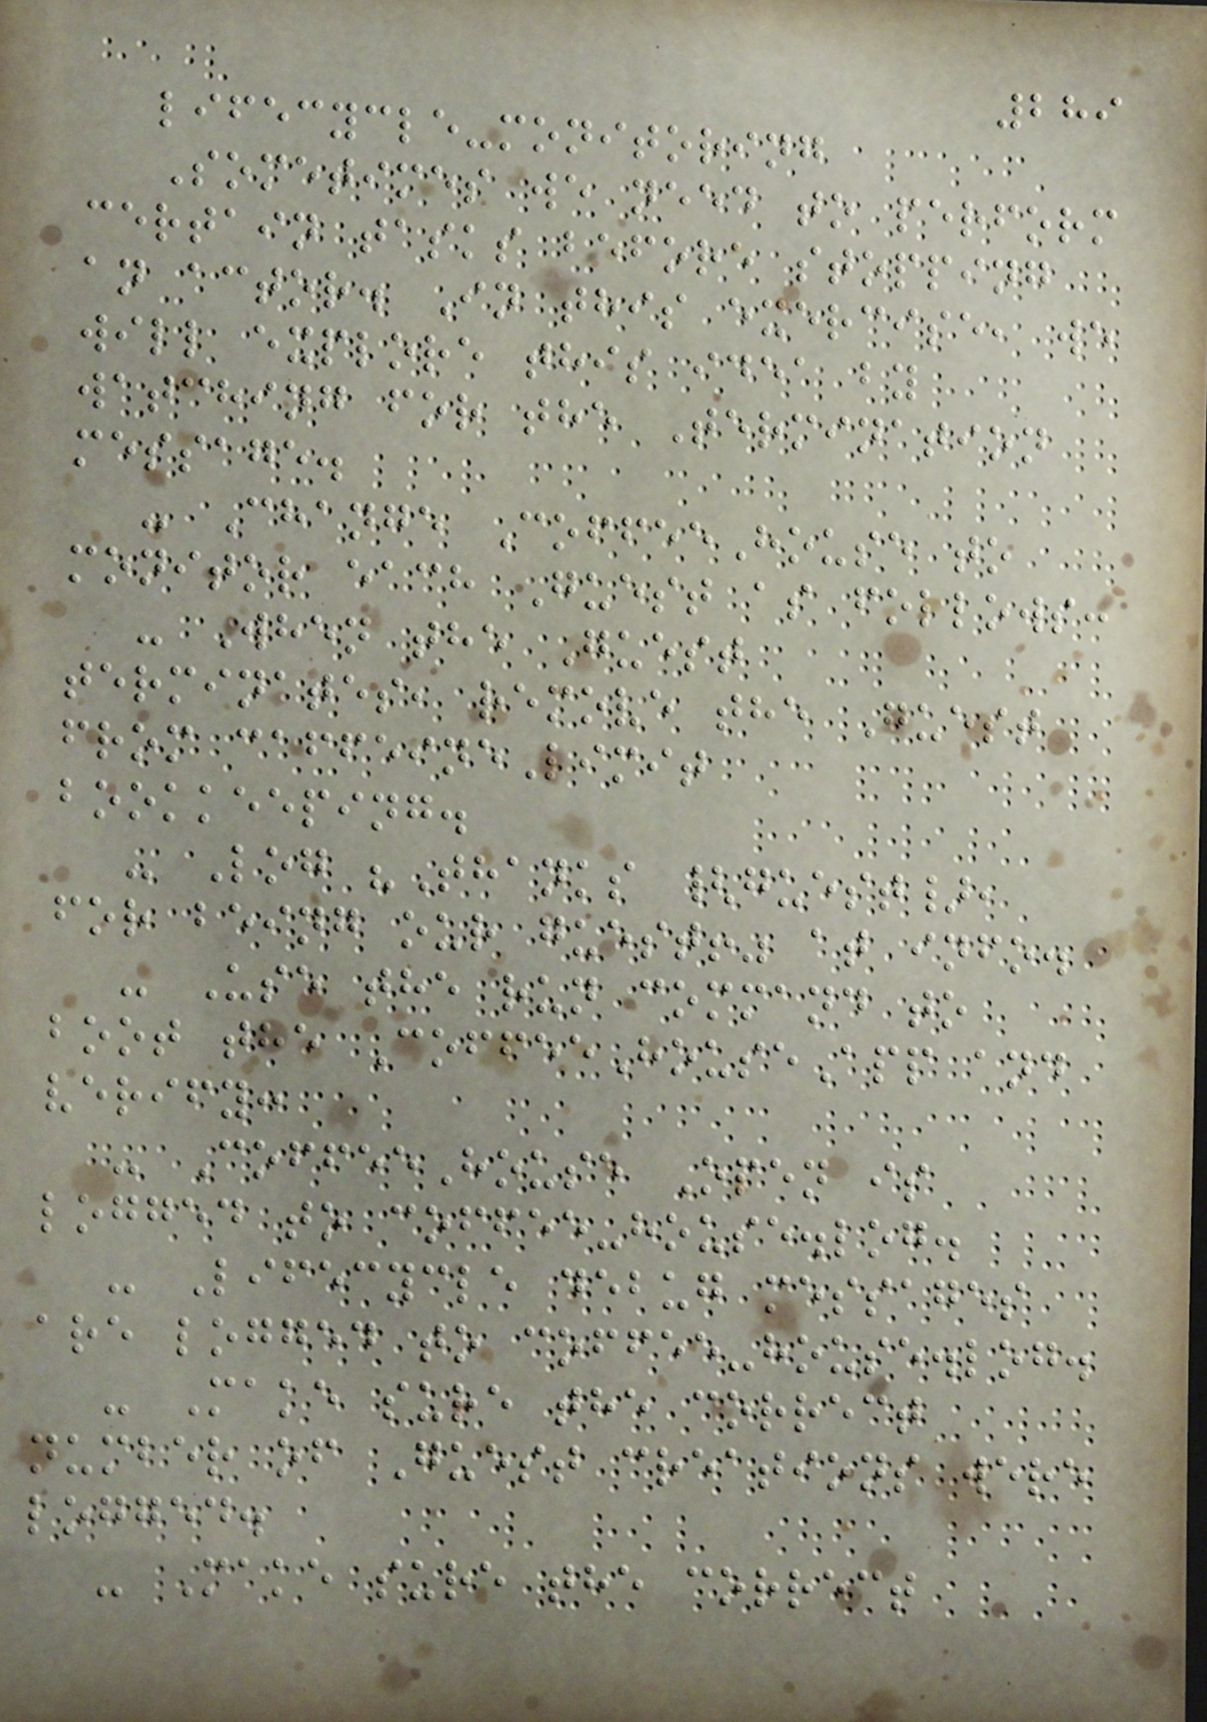289
lifecycle-monitoring
Sometimes we need to perform
certain tasks before stopping
an actor. In this exercise, we
will explore this idea by
watching for the Termination
message.
- Change CoffeeHouse to
monitor each Guest as follows:
- When the Guest
terminates, remove the Guest
from caffeineLimit
bookkeeping.
- Log "Thanks {guest},
for being our guest!" at info.
- Use the run command to
boot the CoffeeHouseApp and
verify:
- CoffeeHouse Open is
logged to coffee-house.log.
- Lifecycle debug messages
are logged to coffee-house.log.
- Make sure the correct
number of Guest creations were
logged.
- Make sure the correct
